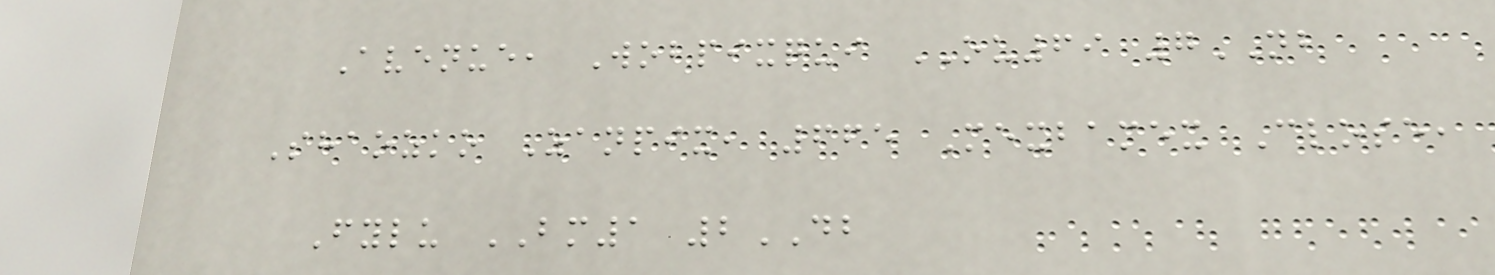Avenue, Wobpixqui OU69 7NB
Shaozko Zanpix, 665 Mexbamex Close,
Fylu BM1 2DB
